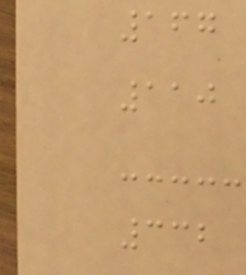167
110
332
